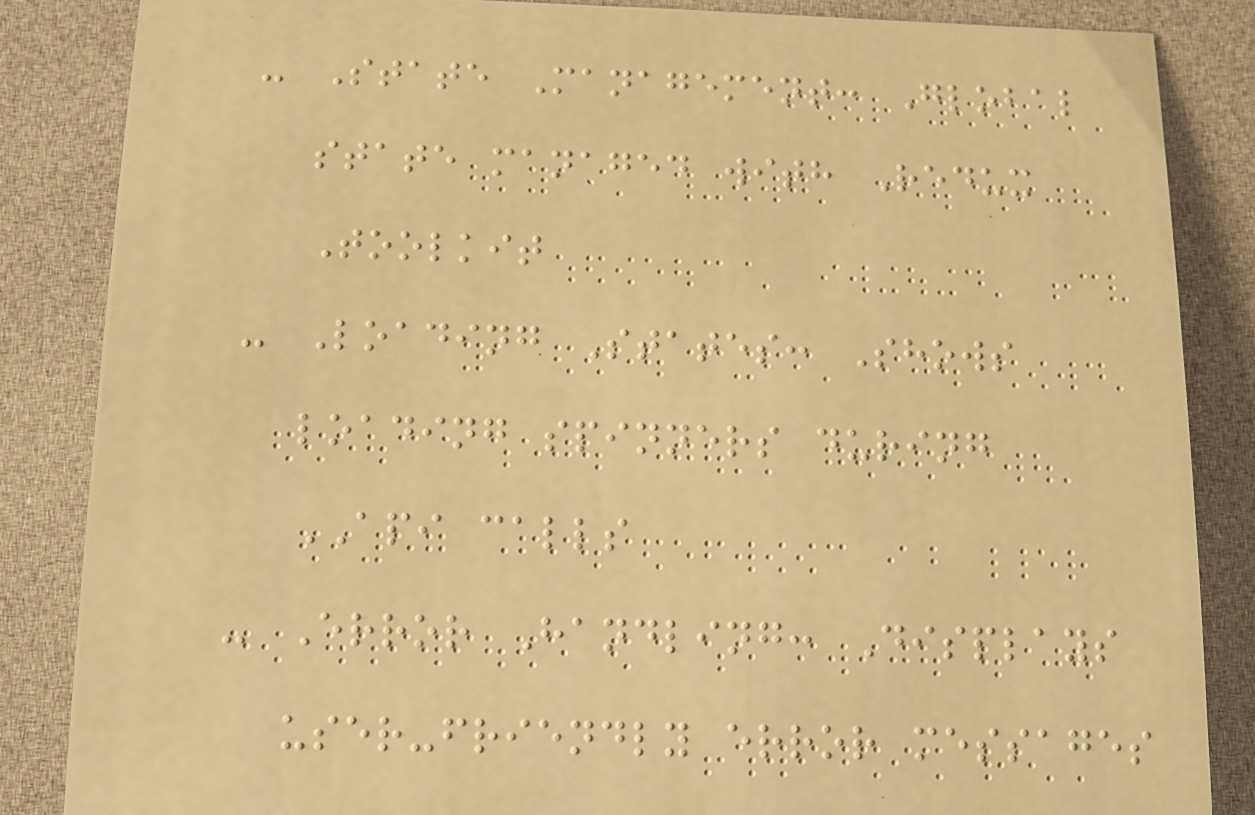- State Management: Global
state managed with Redux
Toolkit
- Loading States: Shows
loading spinners during
API calls
- Error Handling: Displays
user-friendly error messages
